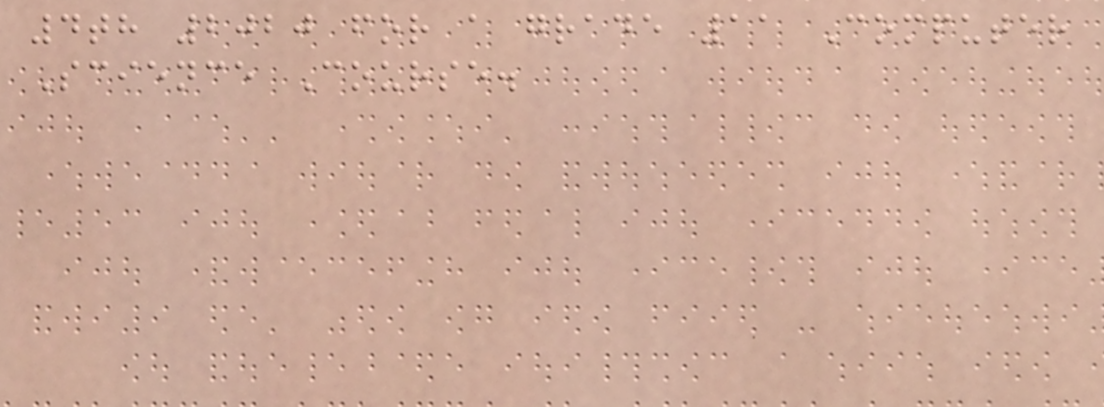4th 2020 for a grade 11 Computer
Science Course.
